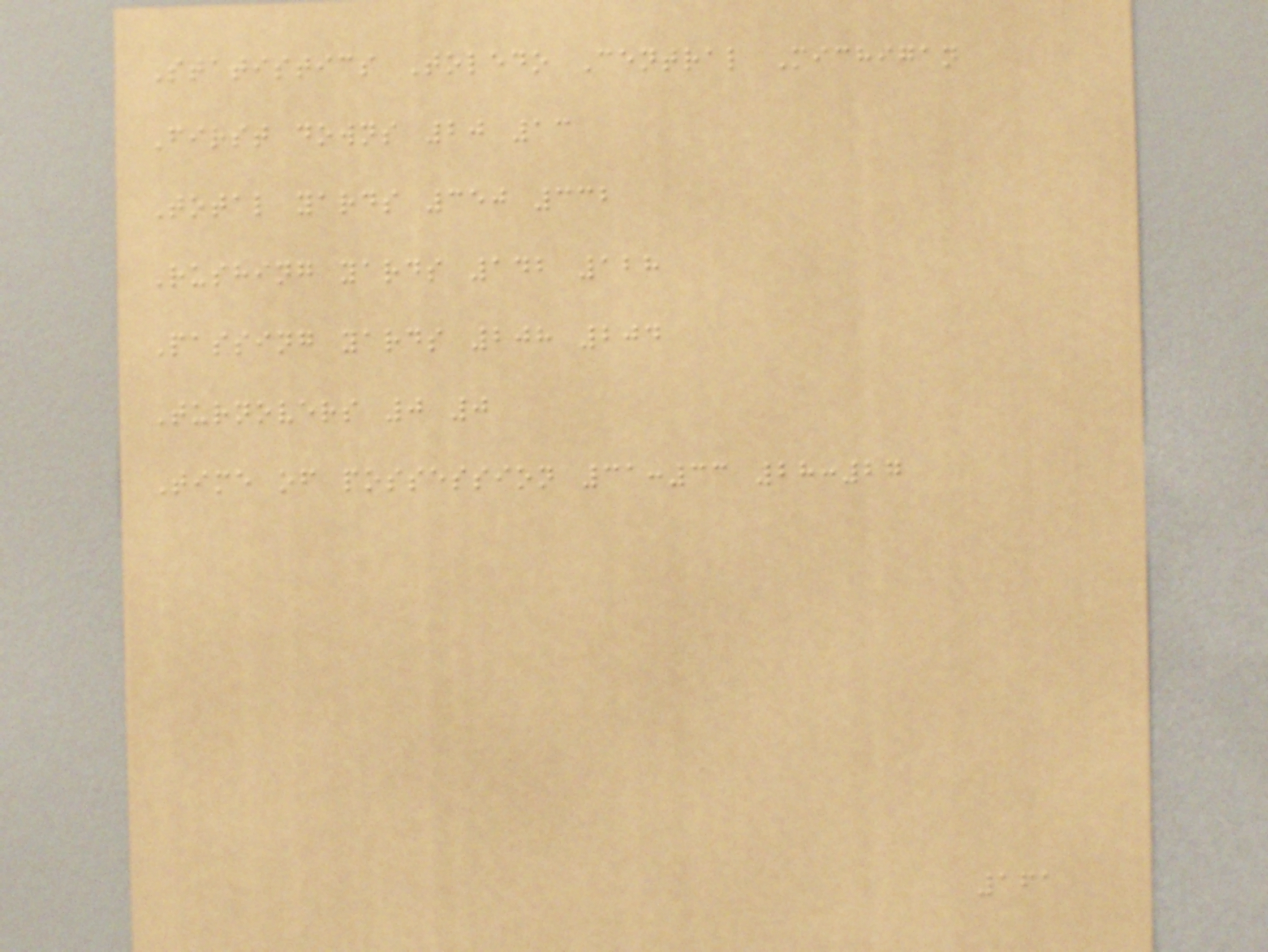Statistics Toledo Central Michigan
First downs 20 13
Total yards 350 332
Rushing yards 142 128
Passing yards 208 204
Turnovers 0 0
Time of possession 31:33 28:27
161
